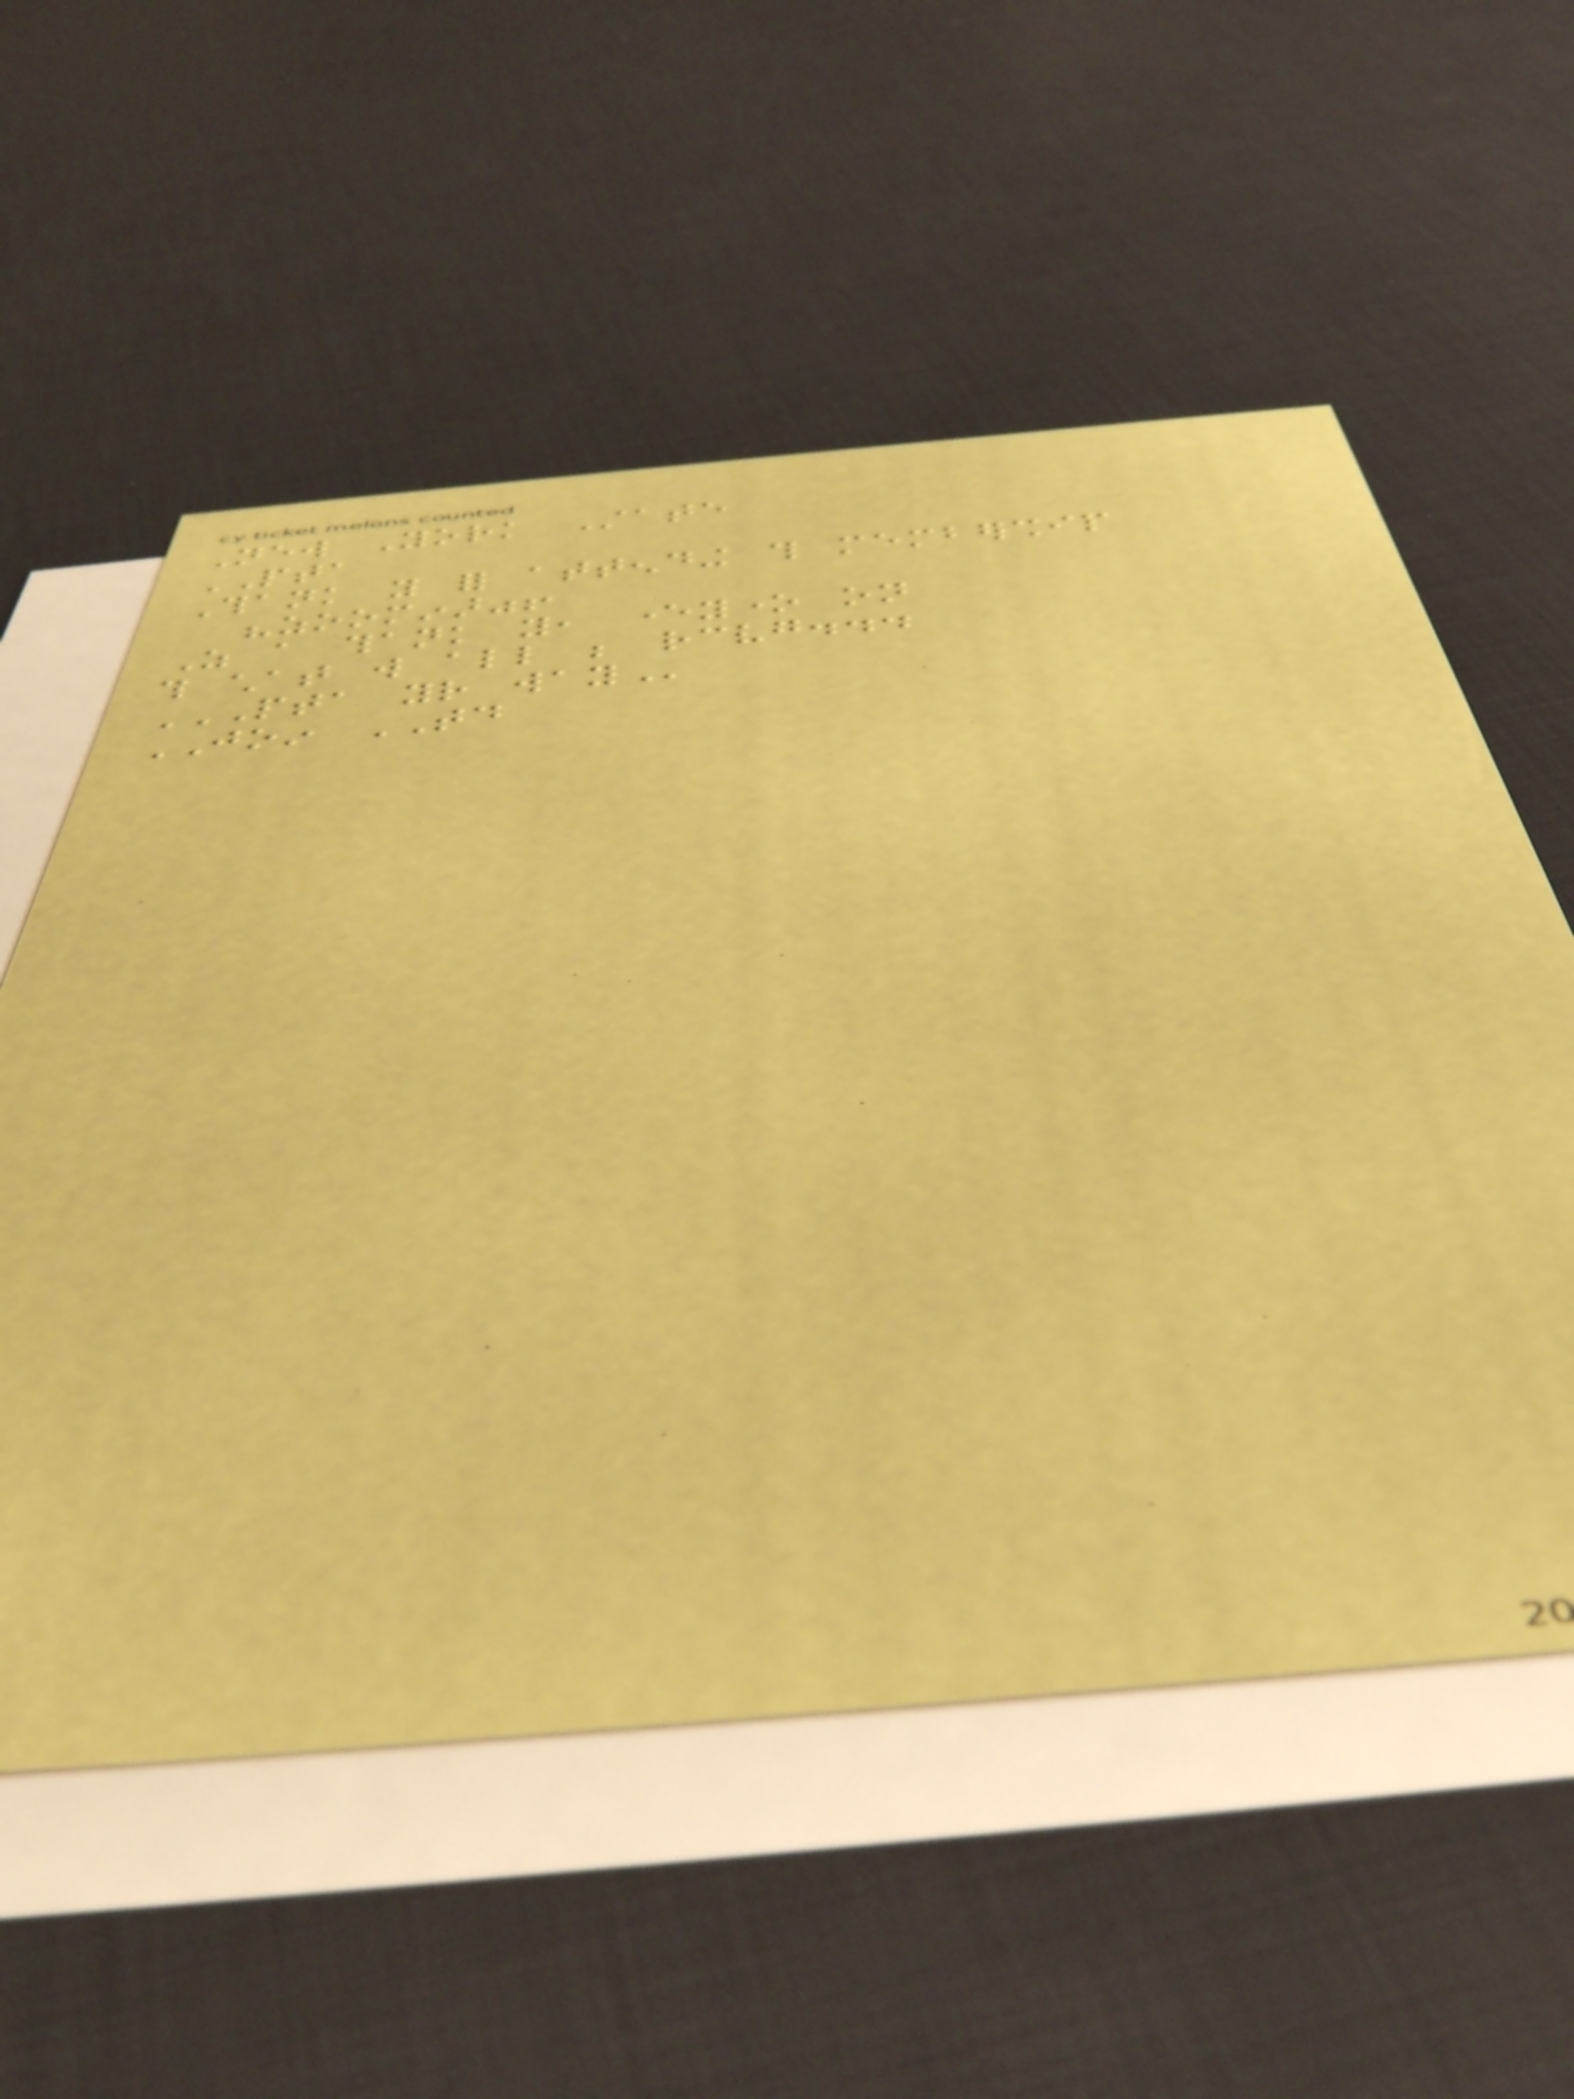New York State
PTA
Thank you for attending this membership
"zoominar"!
As a thank you, everyone on
this chat will all be receiving...
PTA YOUR WAY
JOIN TODAY
